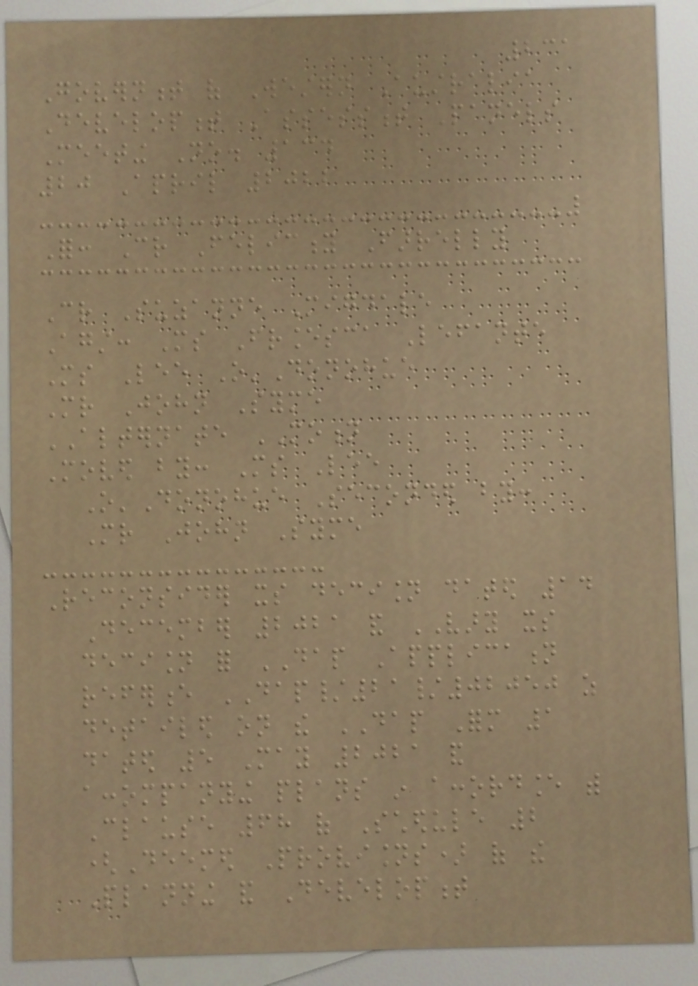231
Government of Western Australia
Development Assessment Panels
Meeting No. 134
20 April 2022
For: Cr Felicity Farrelly
Cr Suzanne Migdale
Against: Ms Francesca Lefante
Ms Lee O'Donohue
Mr John Syme
ALTERNATE MOTION
Moved by: Ms Lee
O'Donohue Seconded by:
Mr John Syme
Reconsider its decision dated 14
December 2021 and VARY its
decision for DAP Application
reference DAP/21/02050 as
detailed on the DAP Form 1
dated 5 May 2021 and
accompanying plans in accordance with
Clause 68 of Schedule 2
(Deemed Provisions) of the
Planning and Development
